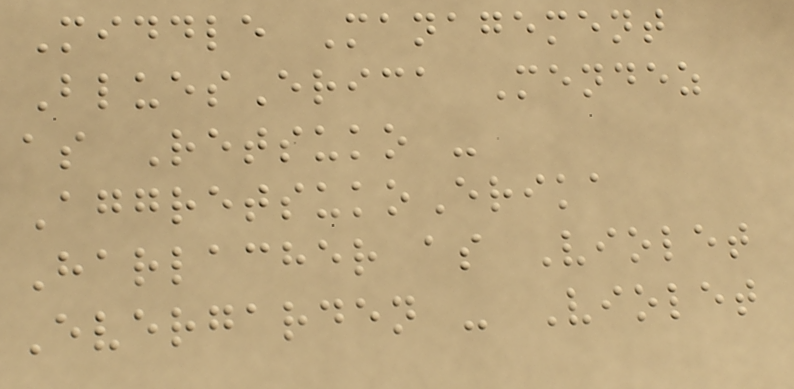Middle Management
BluesErica Mendez
as Retsuko -
AggretsukoErika
Harlacher as Violet
Evergarden - Violet
